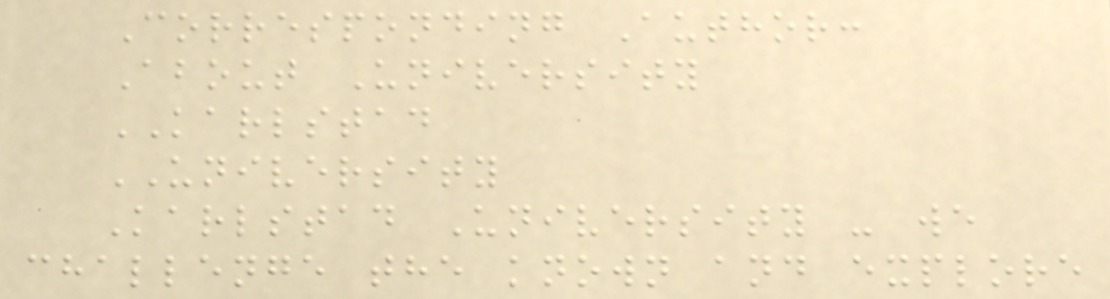Corresponding Author:
About University
KARLSTAD
UNIVERSITY
Karlstad University - we
challenge the known and explore
